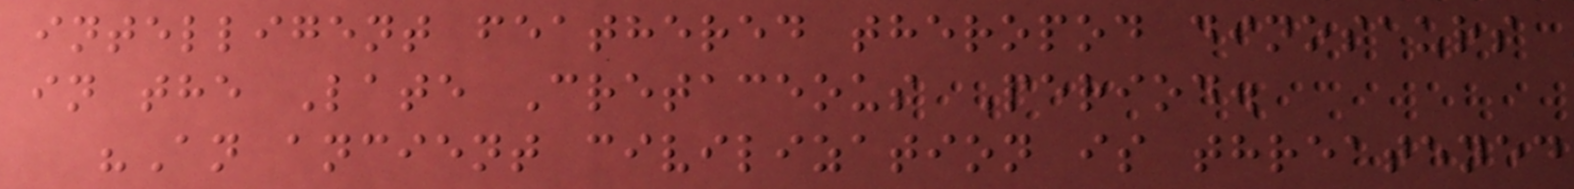intelligent feathered theropod dinosaurs
in the Late Cretaceous Period.
"An ancient civilization is threatened
